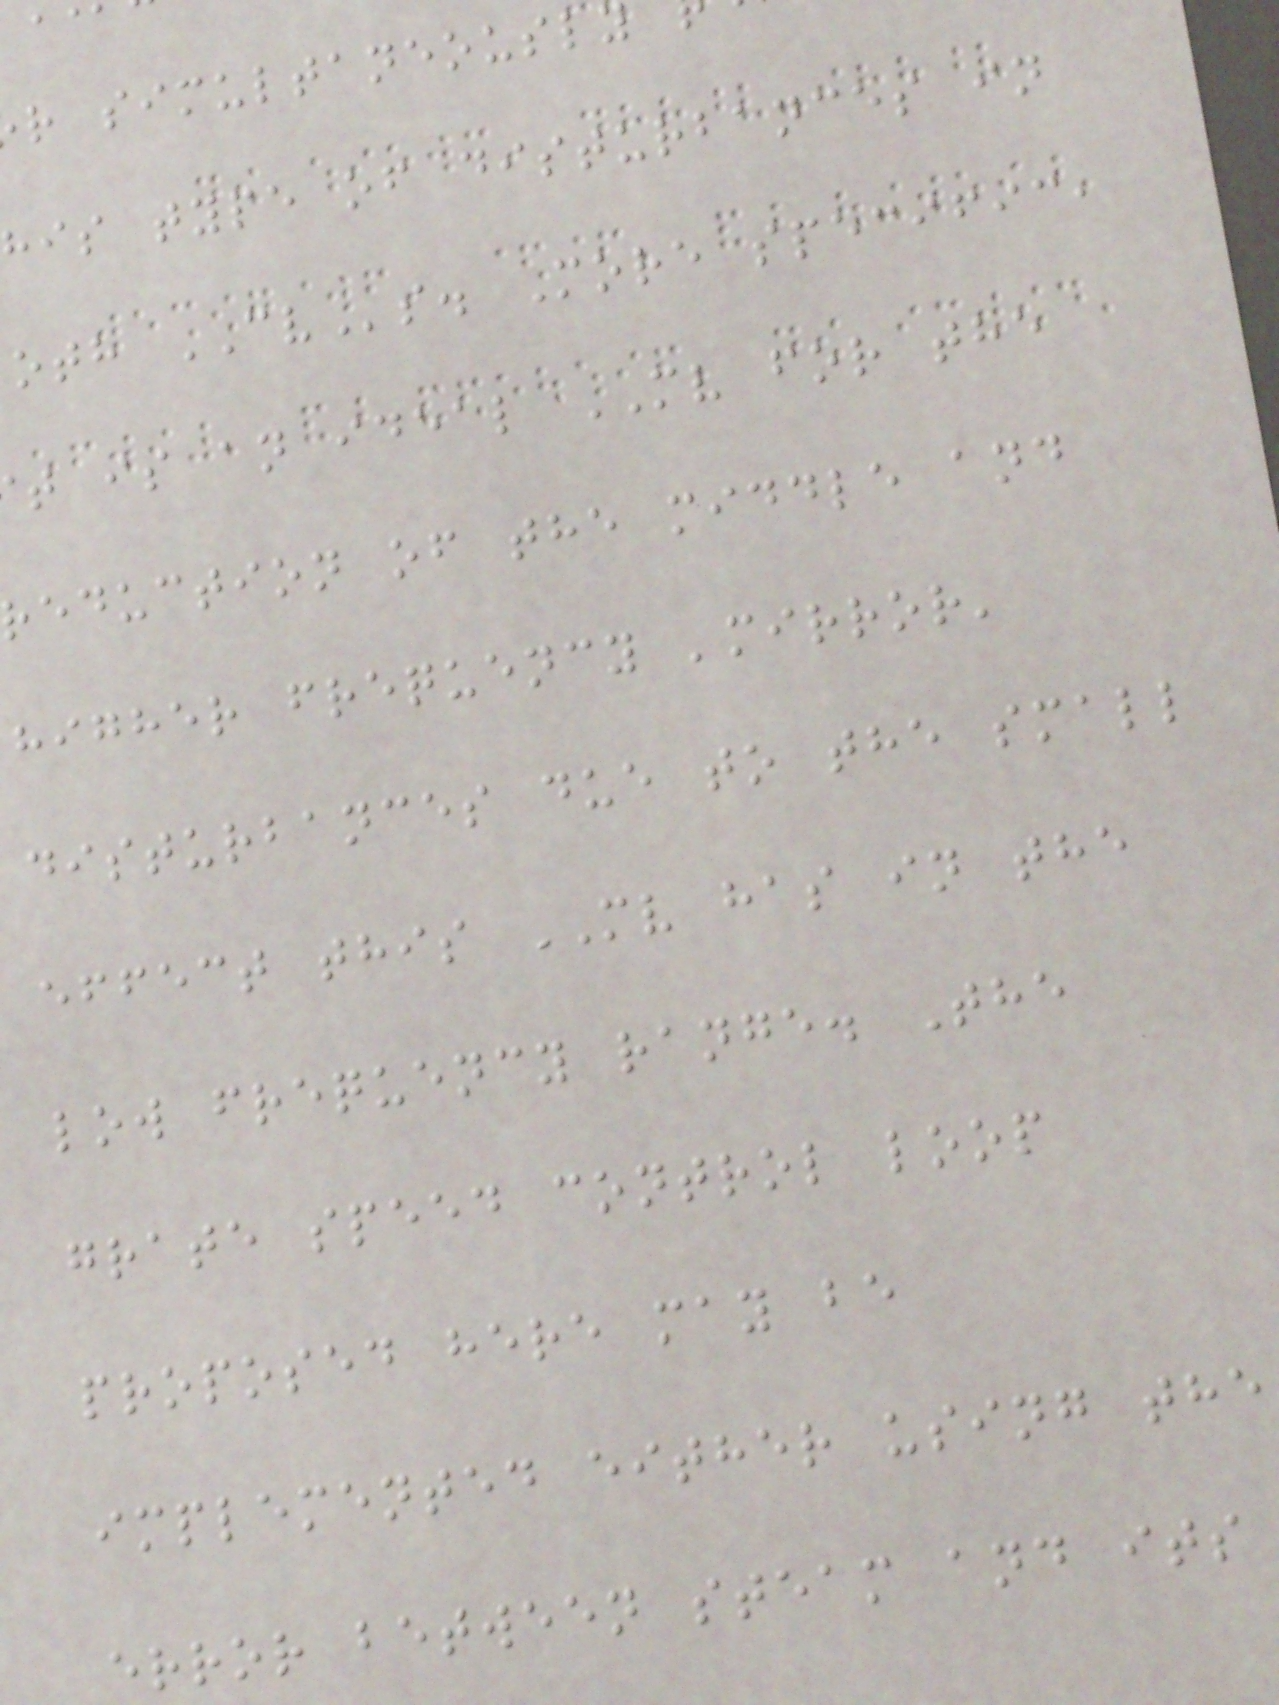r simultaneously
his type of disturbances in
oth CVs. More specific,
t is an ideal MV for the
reduction of the middle and
higher frequency 'mirror'
disturbances due to the small
effect this MV has in the
low frequency range. The
grate speed control loop
proposed here may be
implemented either using the
error between steam and its
